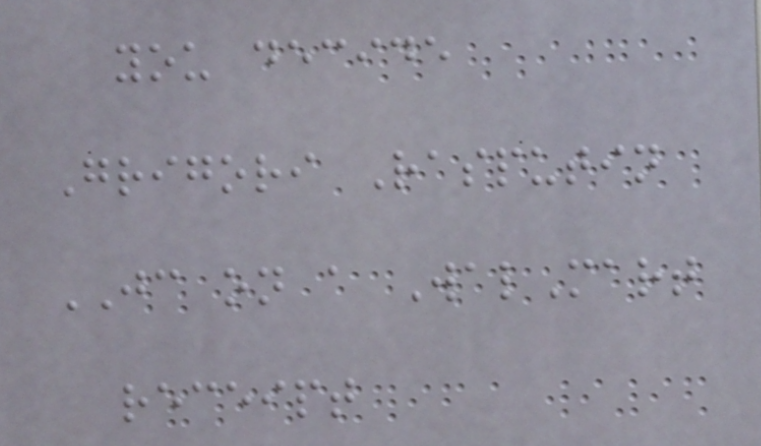you decide
Grigori Rasputin
JC on a WalMart
receipt
